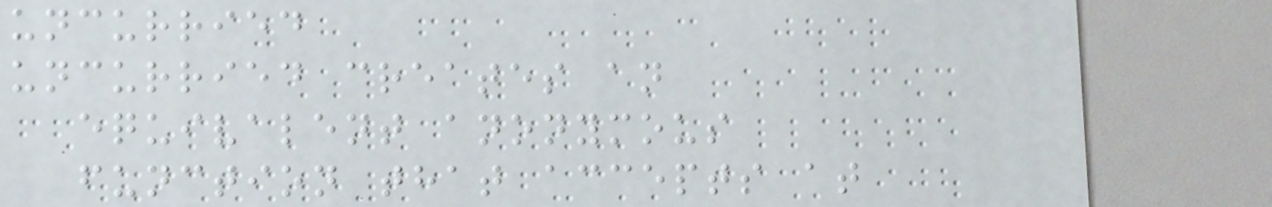uncurried
uncurried creates an
equivalent anonymous
function that accepts at
